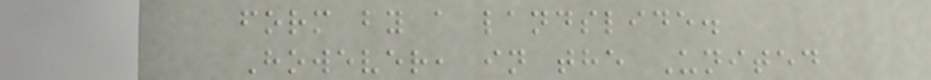form by a landslide.
However, in the United
